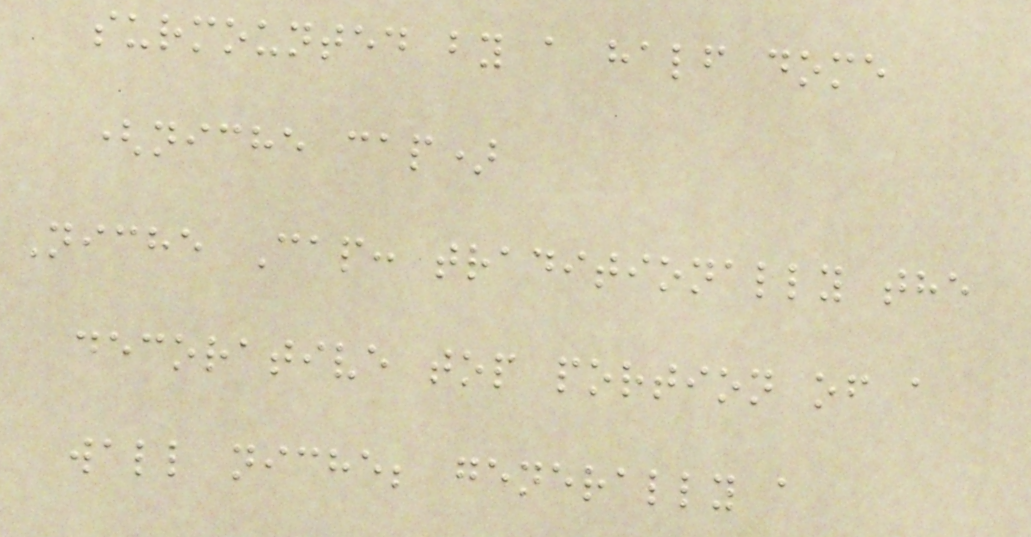surmounted by a half dome
(niche cap)
Niche Cap: traditionally the
decorative top portion of a
wall niche; generally a
